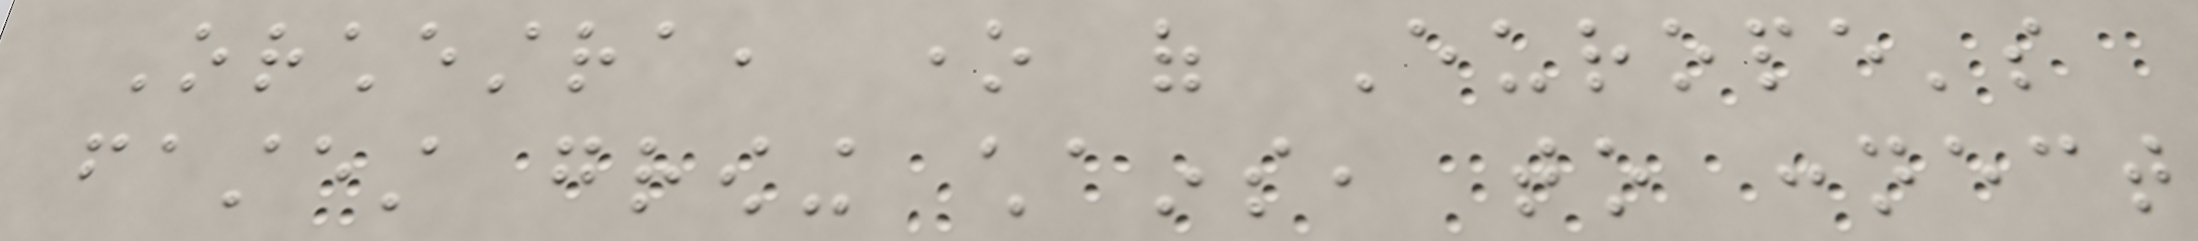Orchestra, one of Europe's
fastest growing chains, to connect
